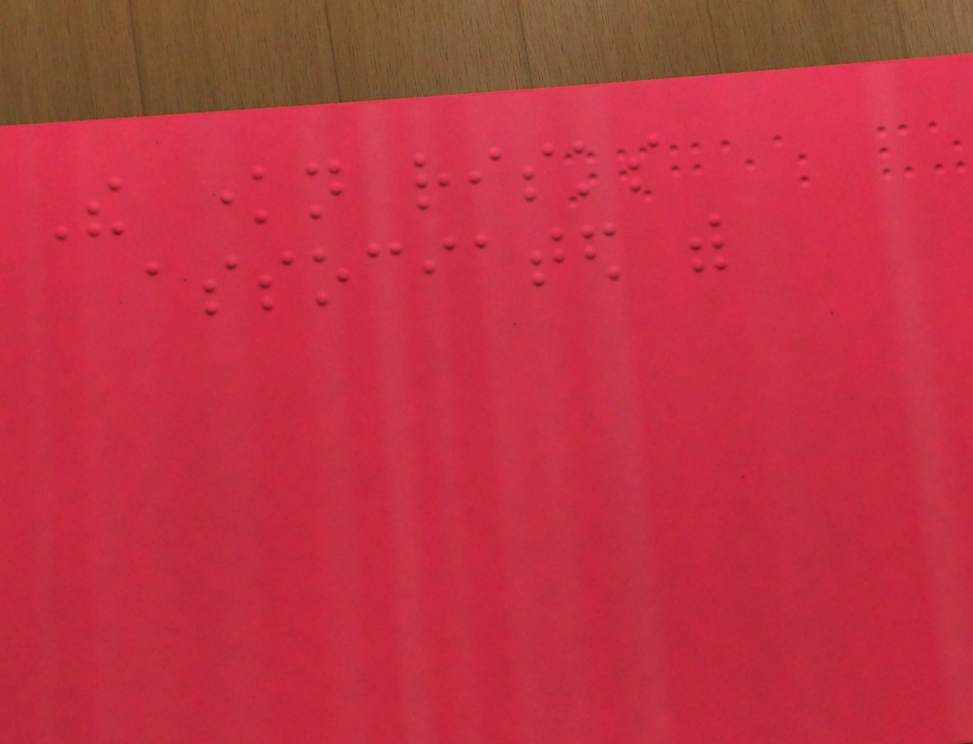The known risks
associated with
